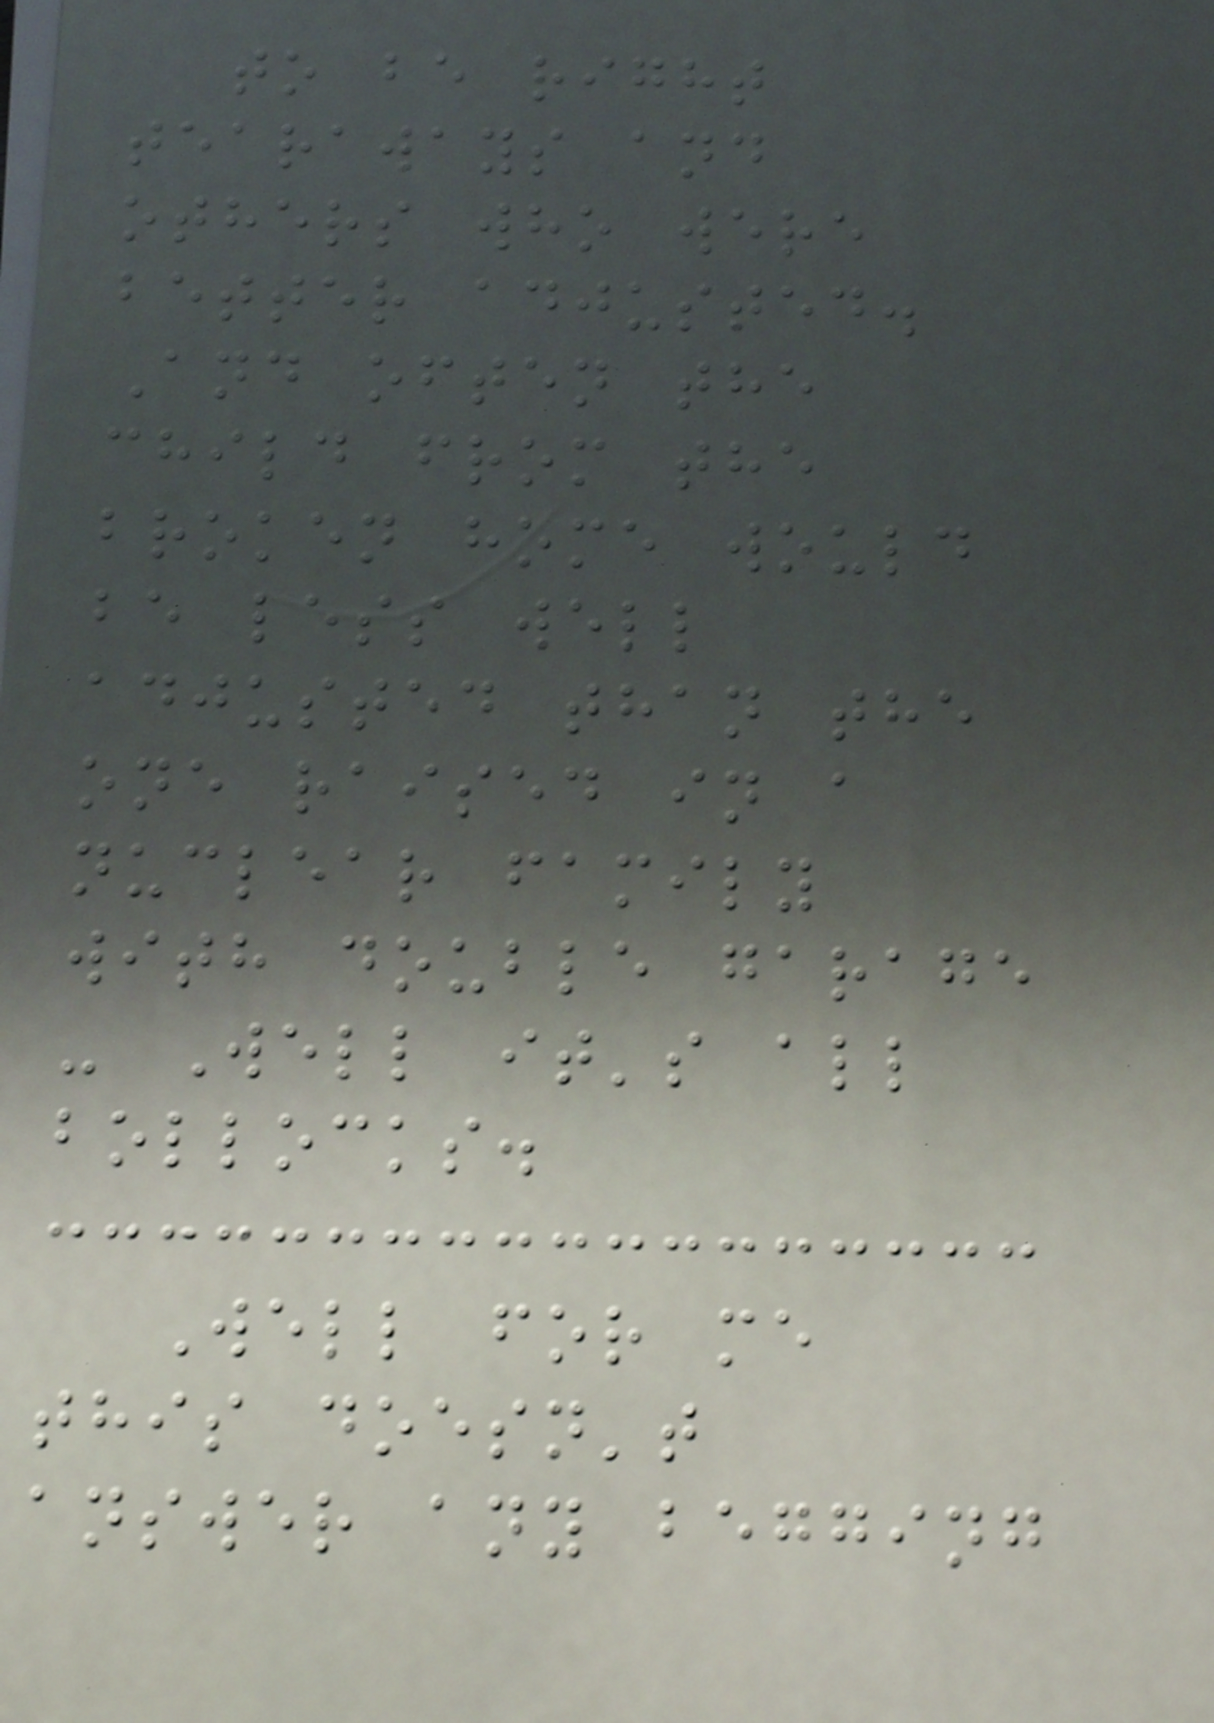to be right
tearaways and
others who were
better adjusted.
And often the
child from the
broken home would
be less well
adjusted than the
one raised in a
nuclear family
with double garage
- Well it's all
bollocks.
Well for me
this doesn't
answer any begging
